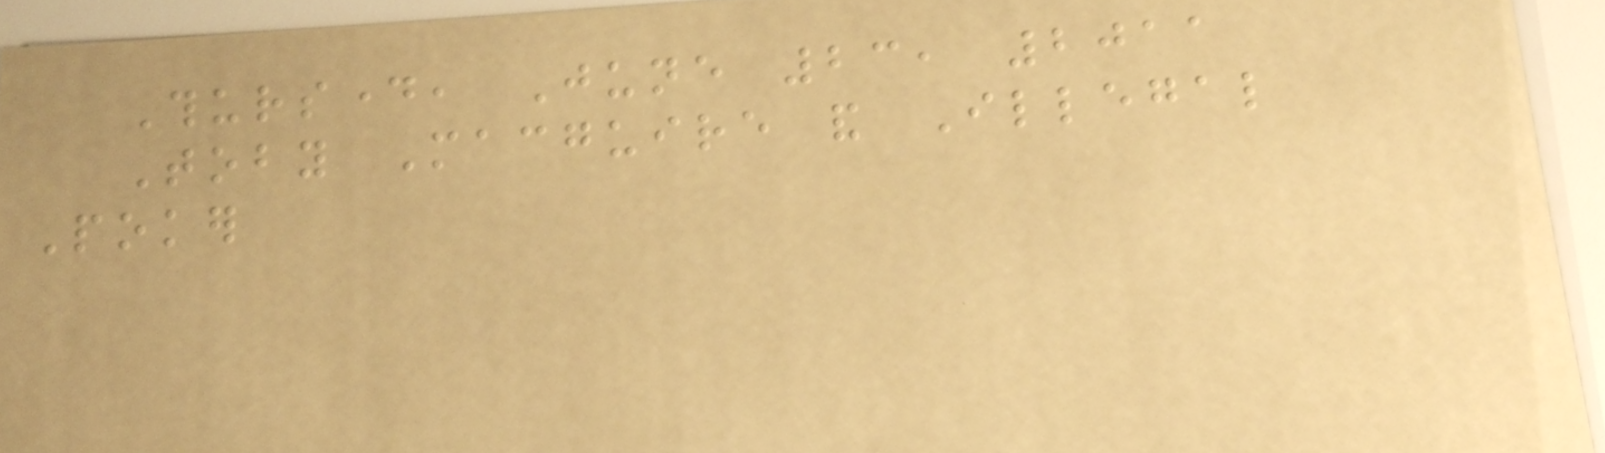Thursday, June 23, 2011
Toby Macguire and Illegal
Poker
